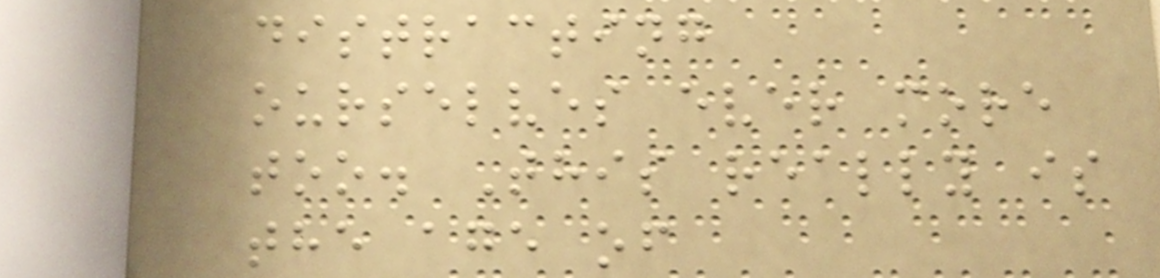distracting
ourselves ever more
too. This really is
the age of
